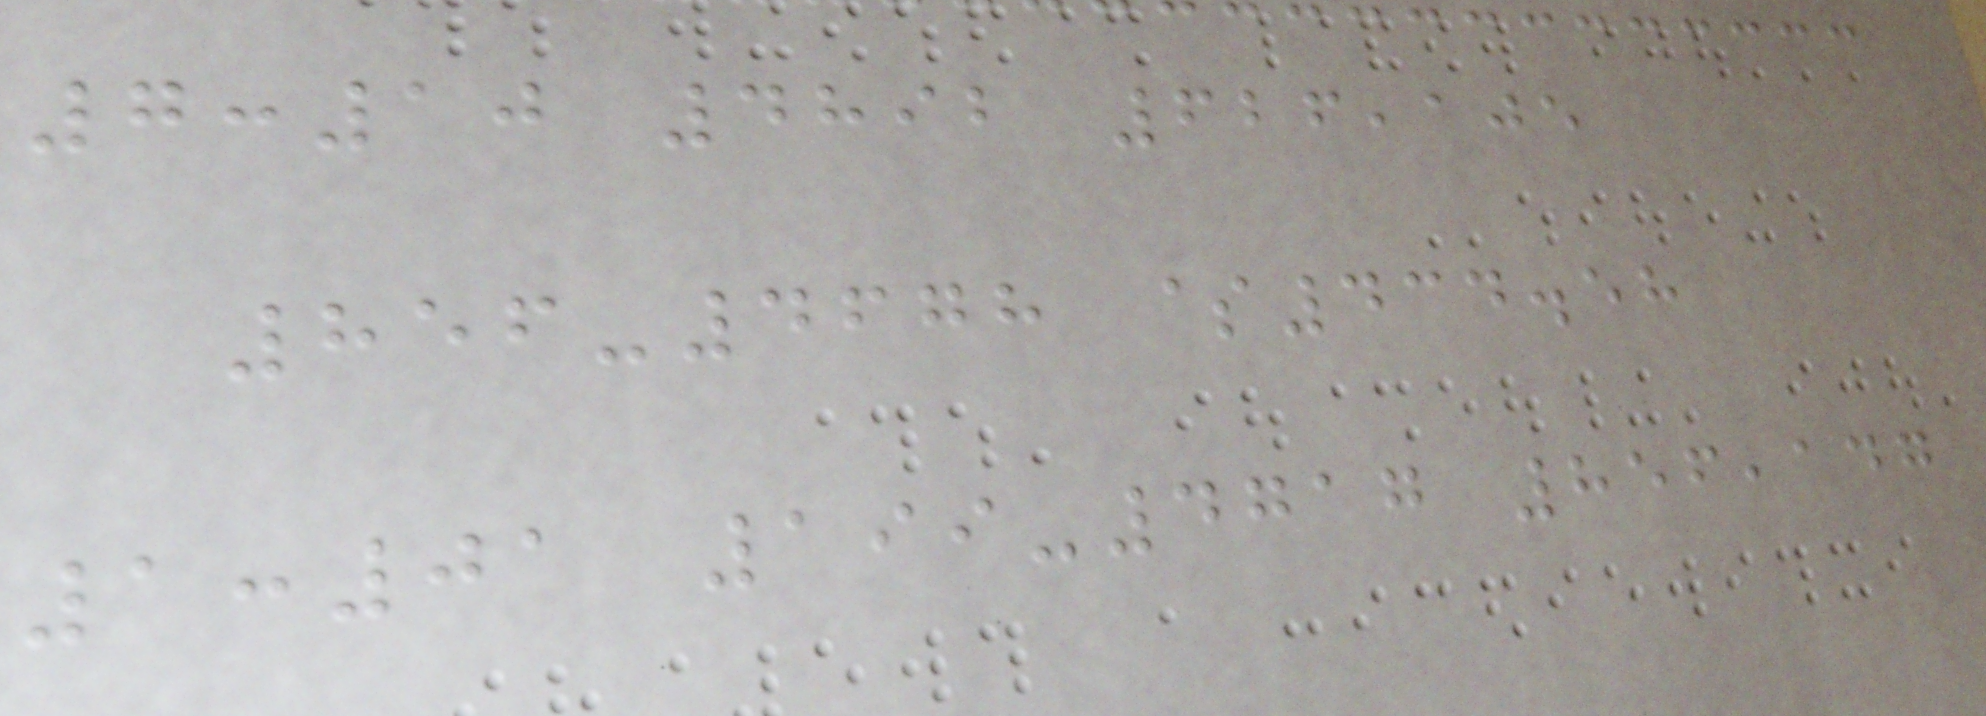7:10 4892 626,105
856-4678 $434.58
1:01 199-4717 856,147
